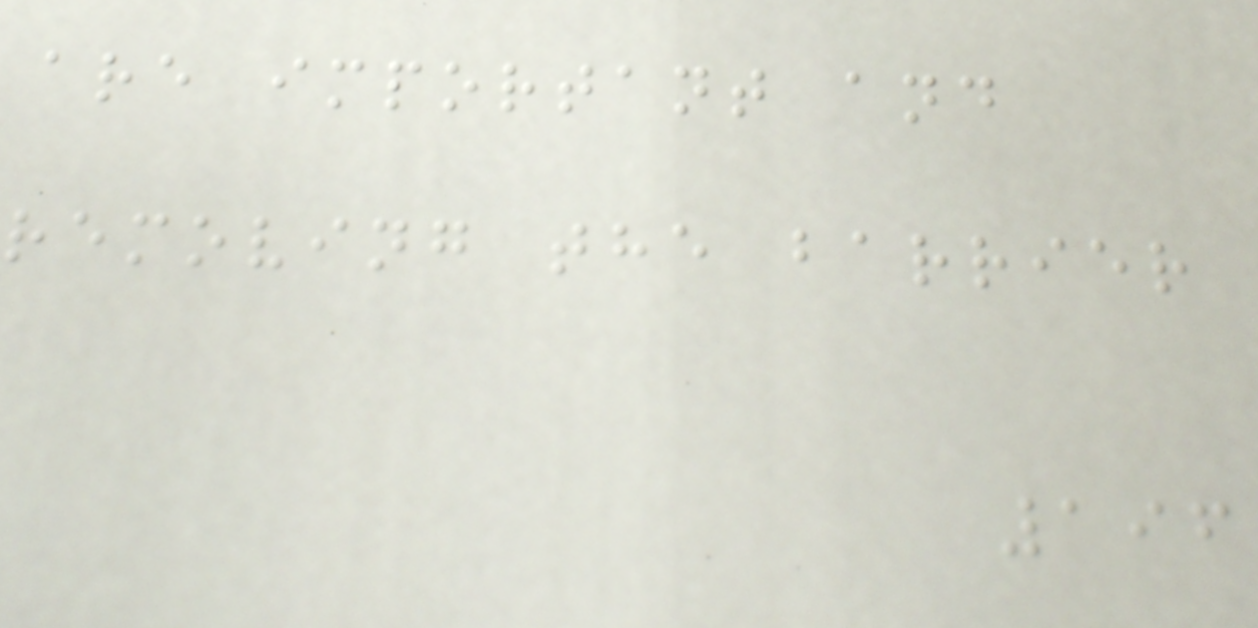are important and
removing the barrier
196
